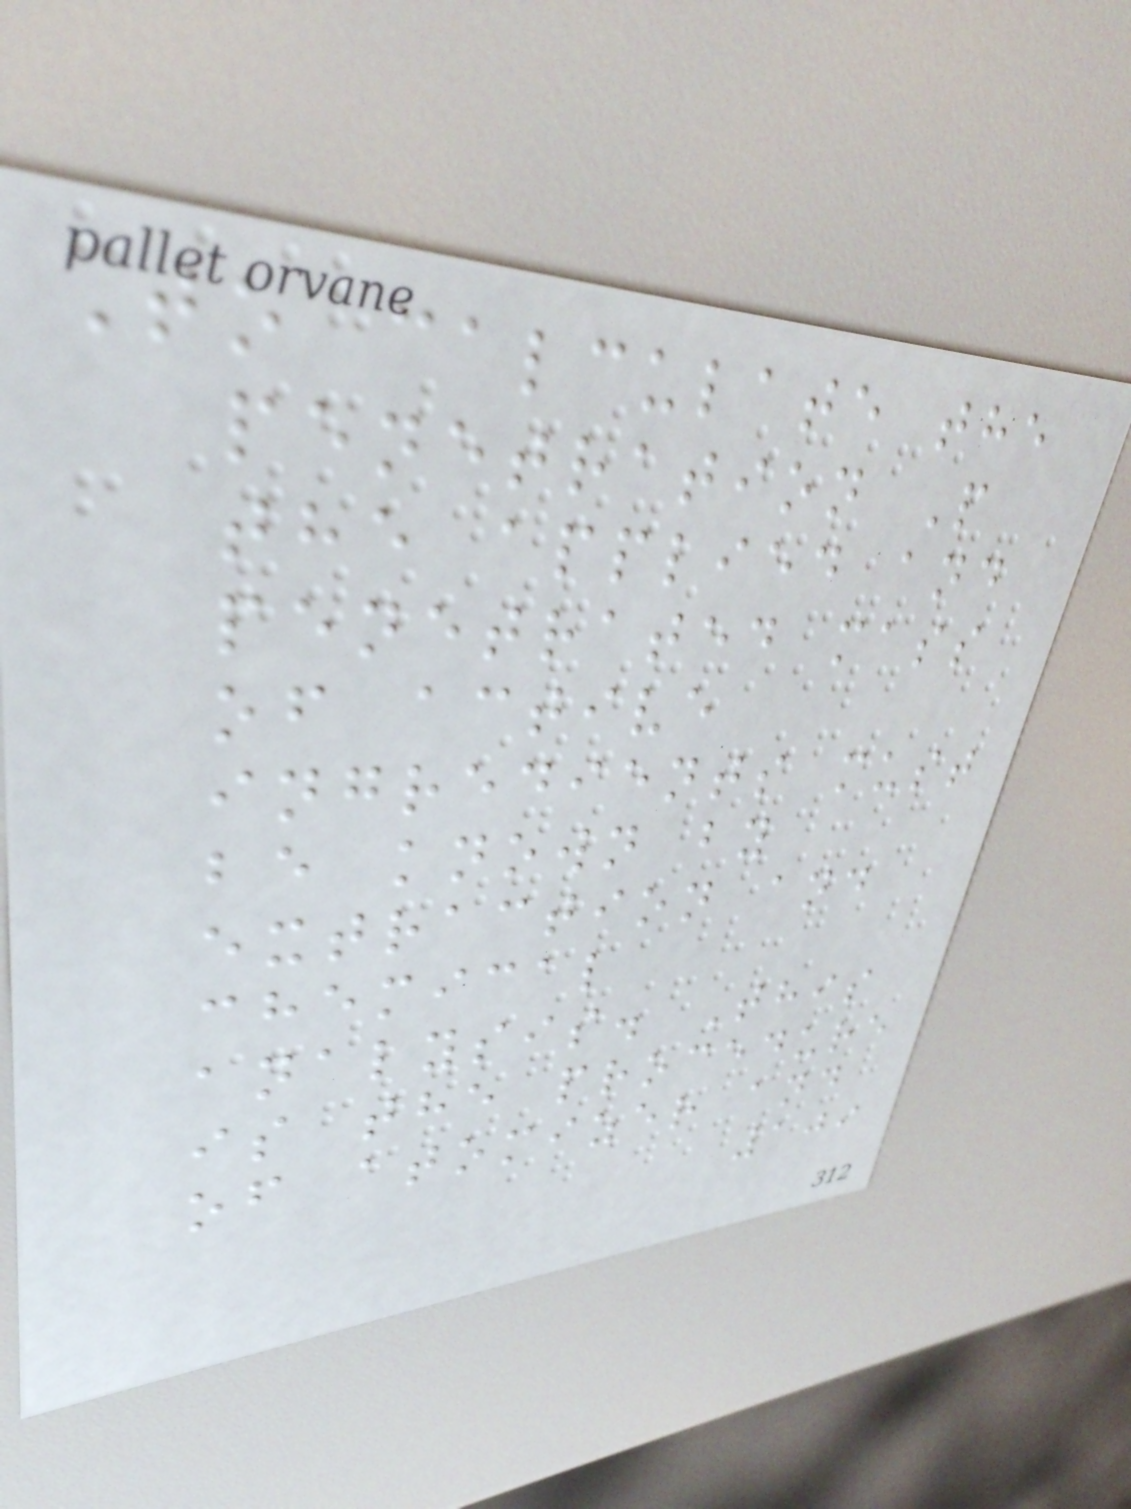To calculate the
penetration P
the applied and
penetrated mass
of active
ingredients must
be known by
extraction and
chemical
analysis. This
is the procedure
of atomizer and
109
